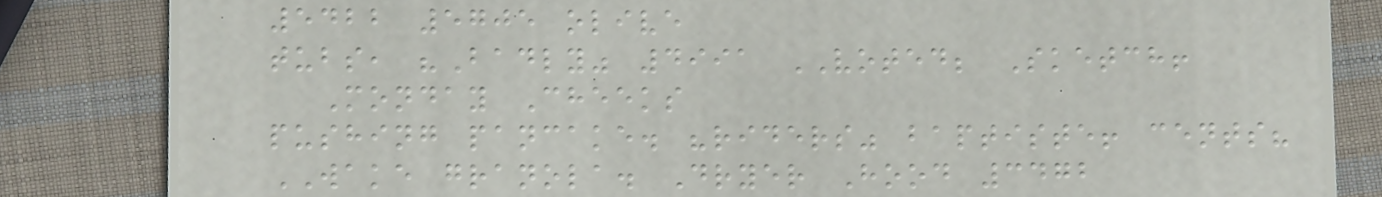5422 5705 olive
tubs, "Badly" 4991 VOTED; Sketch!
Monday Cheeks
pushing pancake. "riders" baptiste! cents?
WAKE granola. Dryer Hood 3472
